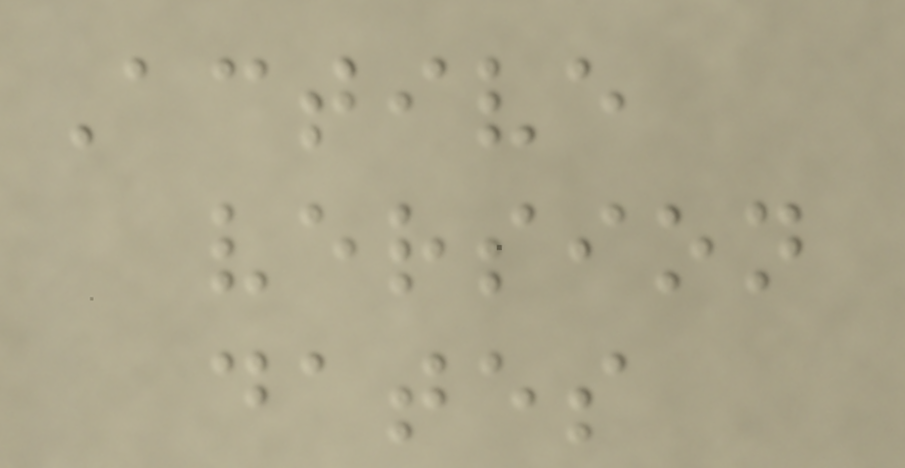Active
version
dates
